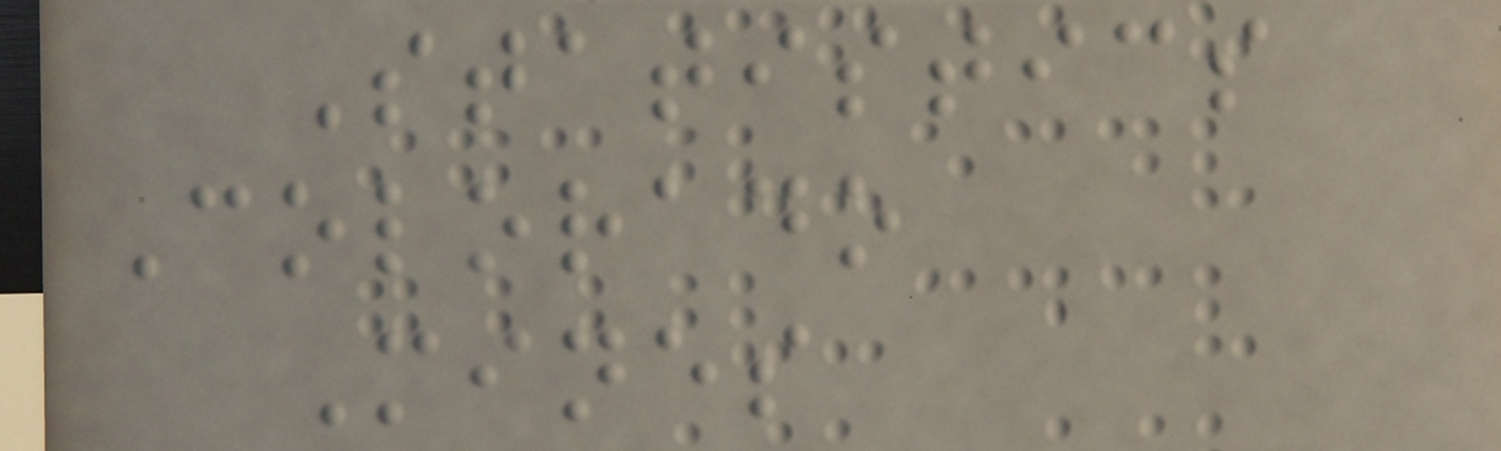Statistics
Colorado
Mines
